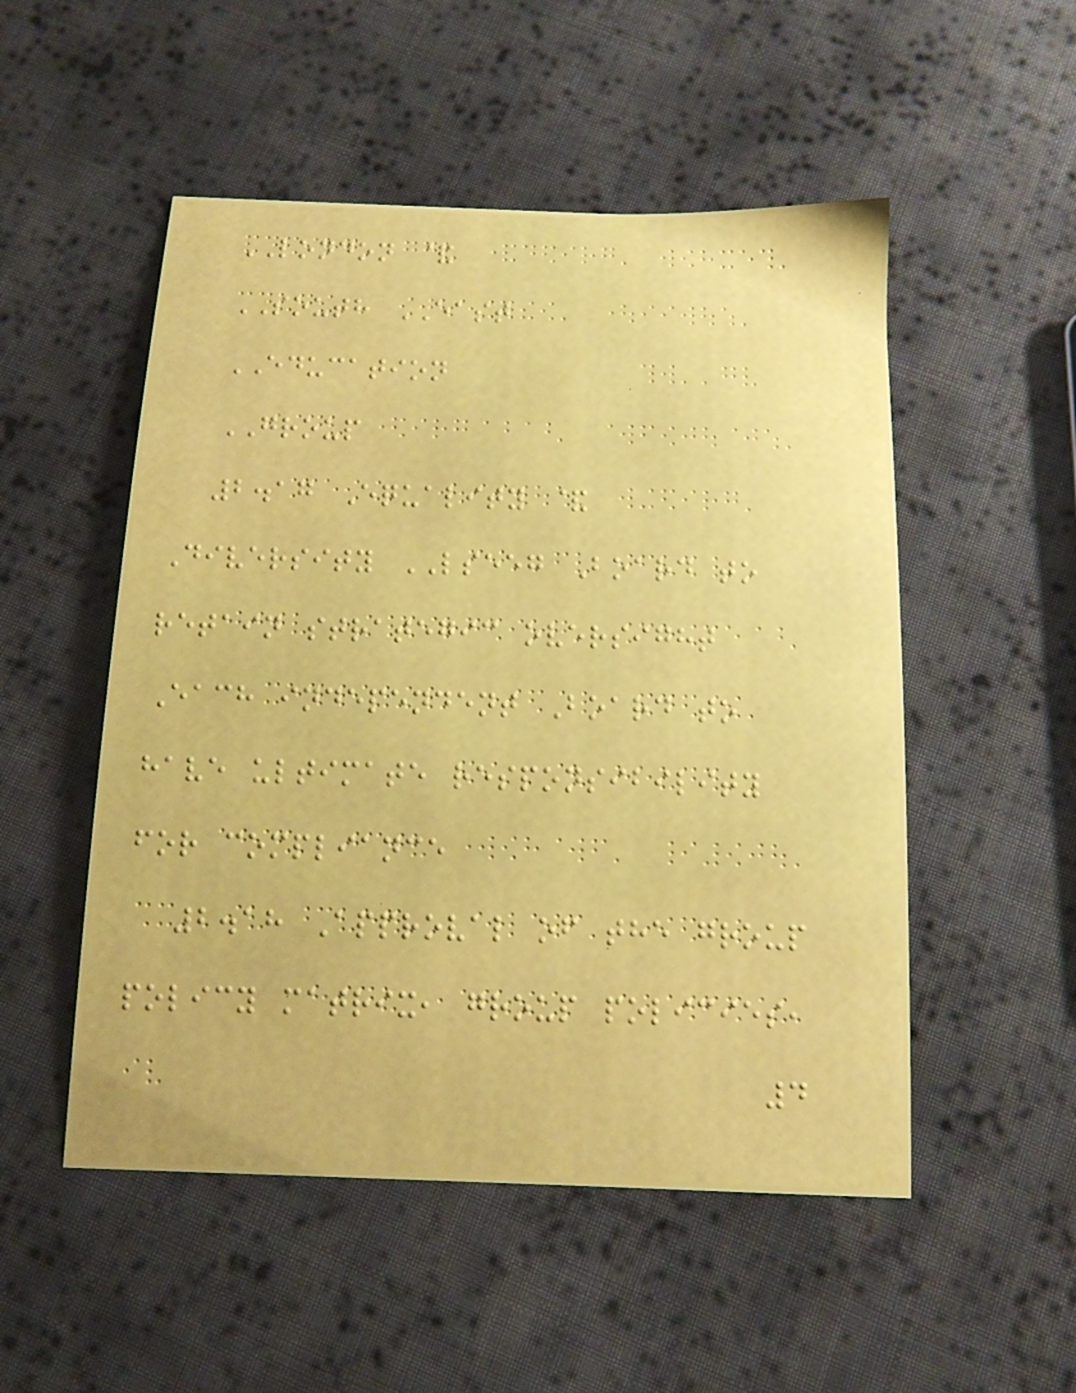LONDON &
SOUTH EAST
EDUCATION
GROUP
2.17 Equality &
Diversity LSEEG Board to
retain strategic oversight
Each independent Board to
have ultimate responsibility
for compliance
2.18 Approval of the group
policy matrix, group policies,
4
